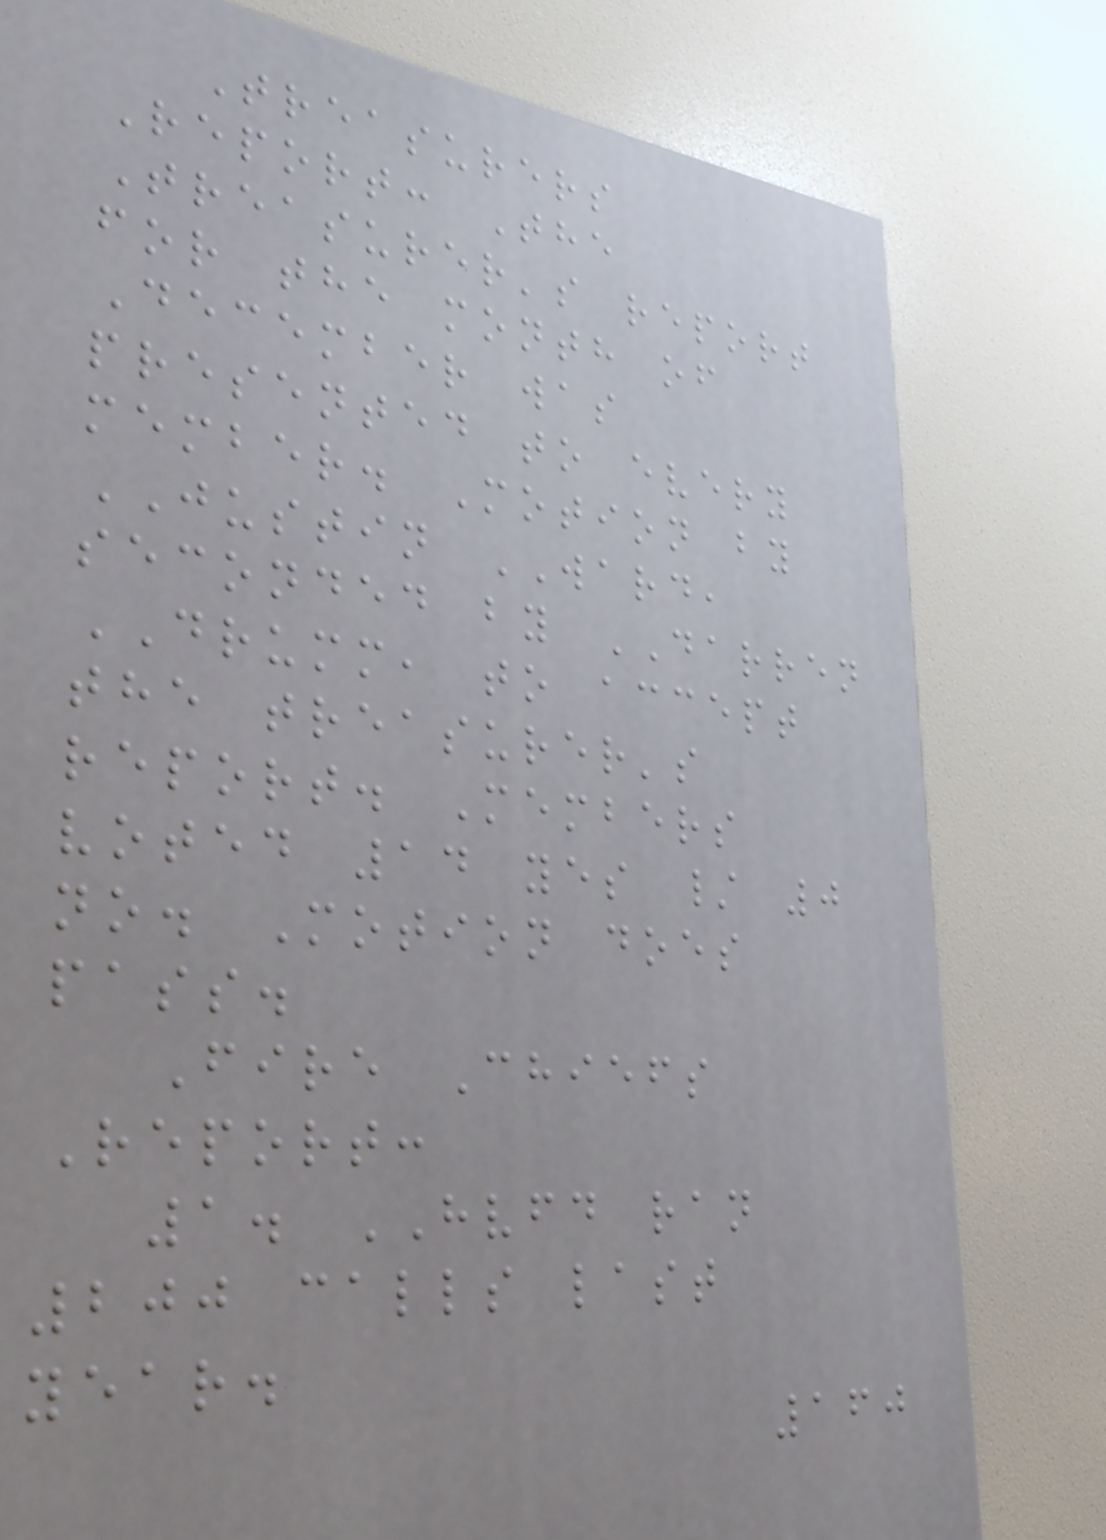Treasurers
Report: The
Treasurer's report
for the month of
December was
presented to every
member. Motion by
JUSTIN WARD,
seconded by DARREN
DRUMM, to accept
the treasurer's
report. Members
voted 14 yes / 0
no. Motion does
pass.
Fire Chiefs
Report:
1. HVFD ran
200 calls last
year.
160
